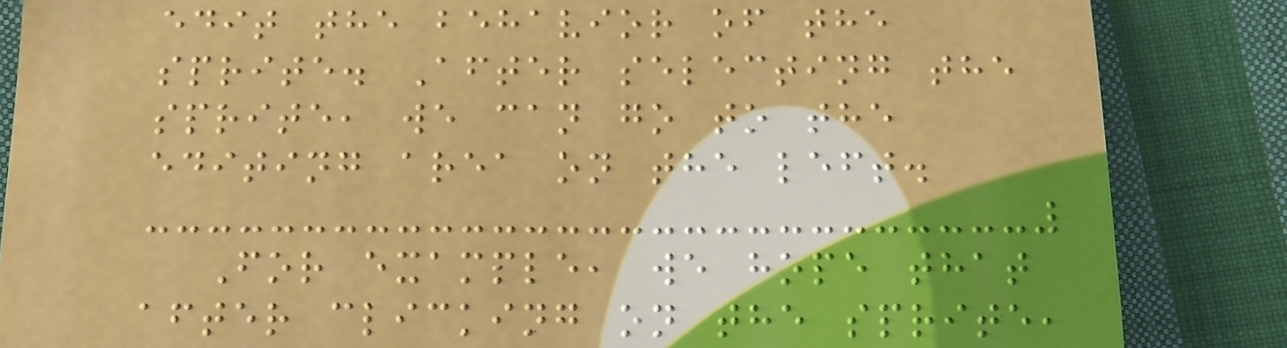edit the behavior of the
sprite. After selecting the
sprite, we can go to the
editing area on the left.
For example, we hope that
after clicking on the sprite,
